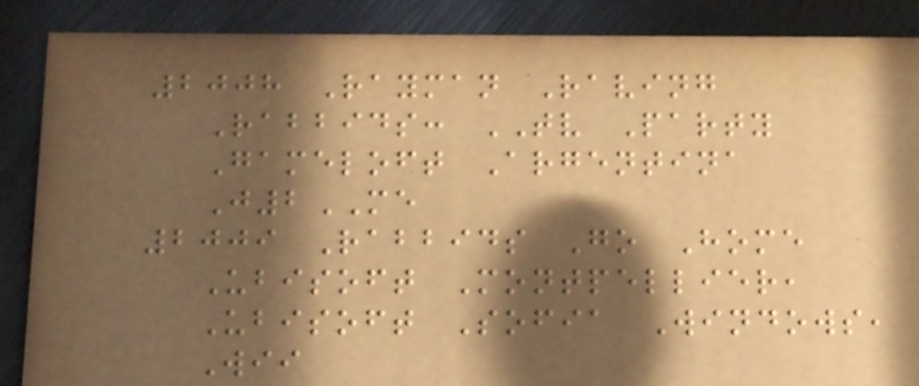2008 Rayman Raving
Rabbids: TV Party
Gameloft Argentina
J2ME
2009 Rabbids Go Home
Ubisoft Montpellier,
Ubisoft Sofia Windows,
Wii
